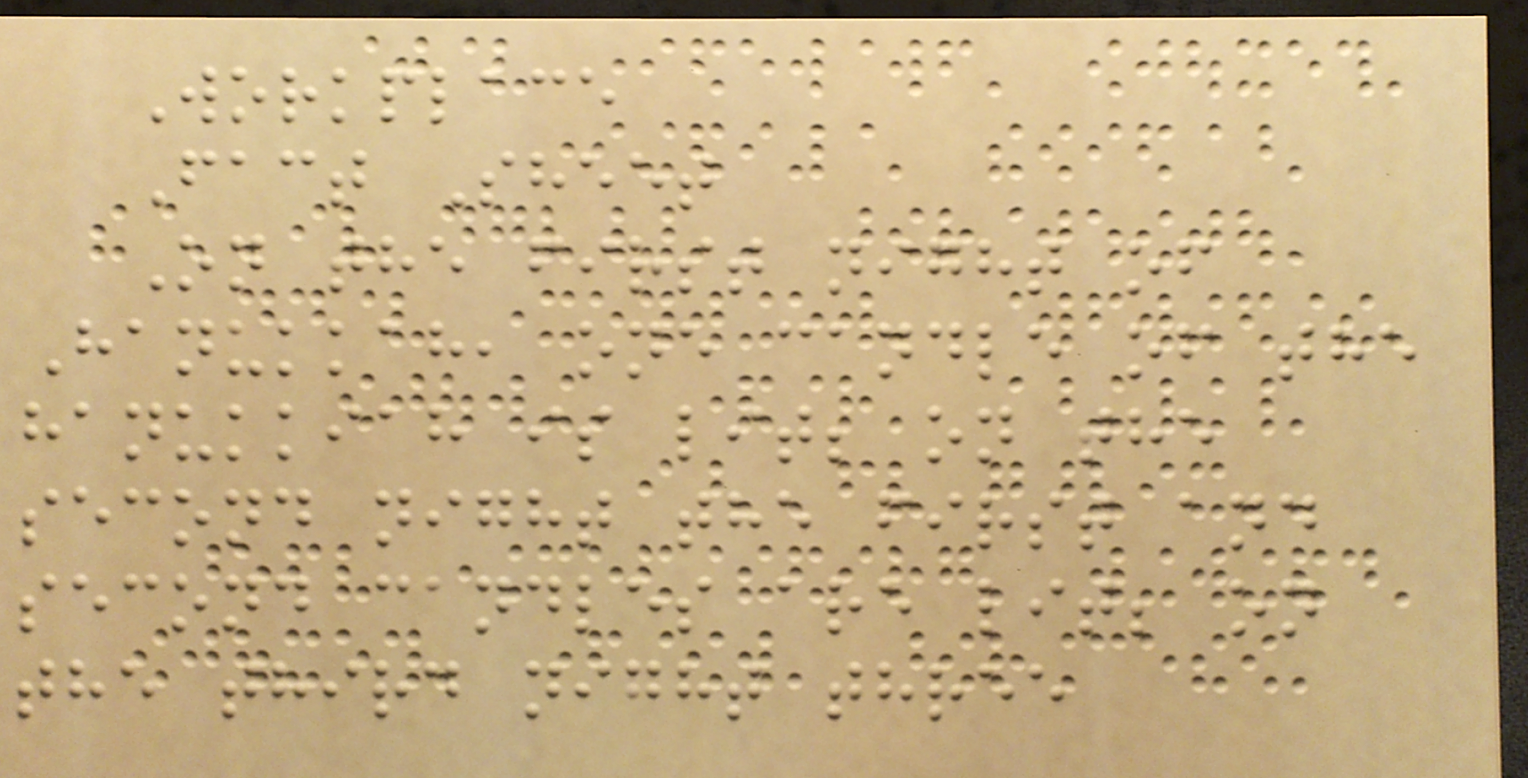Workplace
Fact Sheet
On the first night of
Hanukkah, one candle of the
hanukkiah is lit; on the
second night the first and
second candles are lit; on
the third night three
